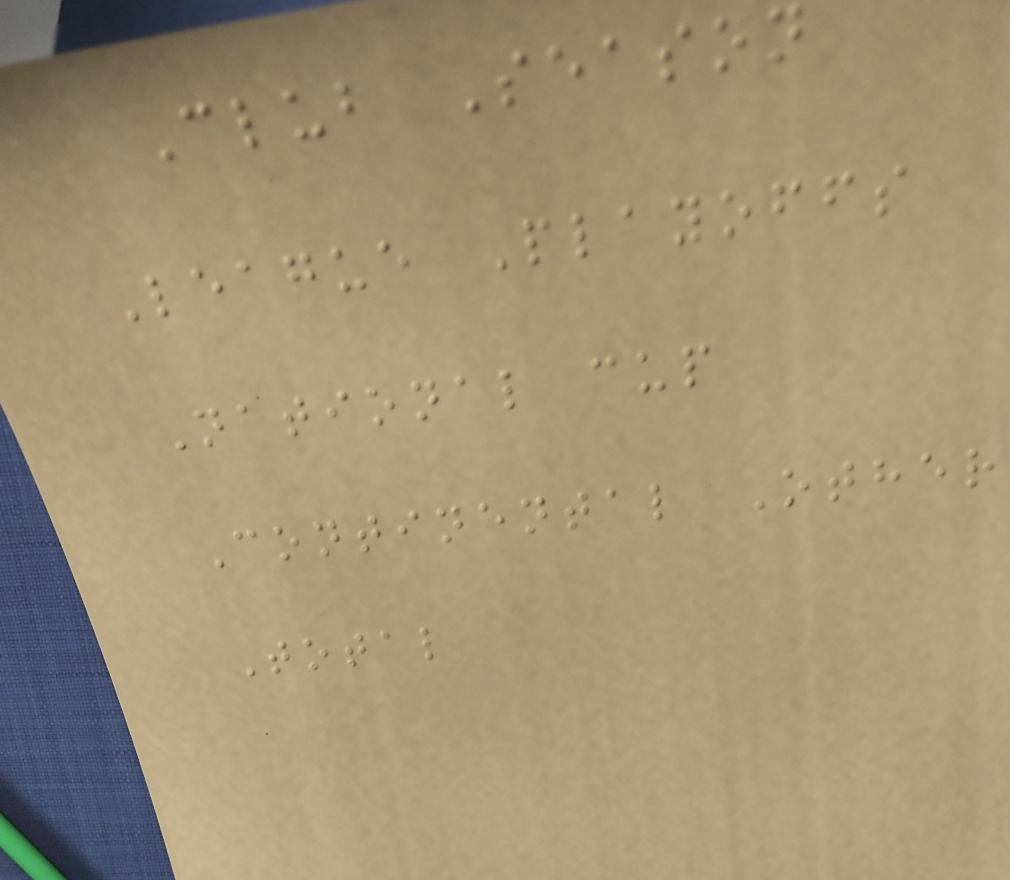Club Season
League Playoffs
National cup
Continental Other
Total
